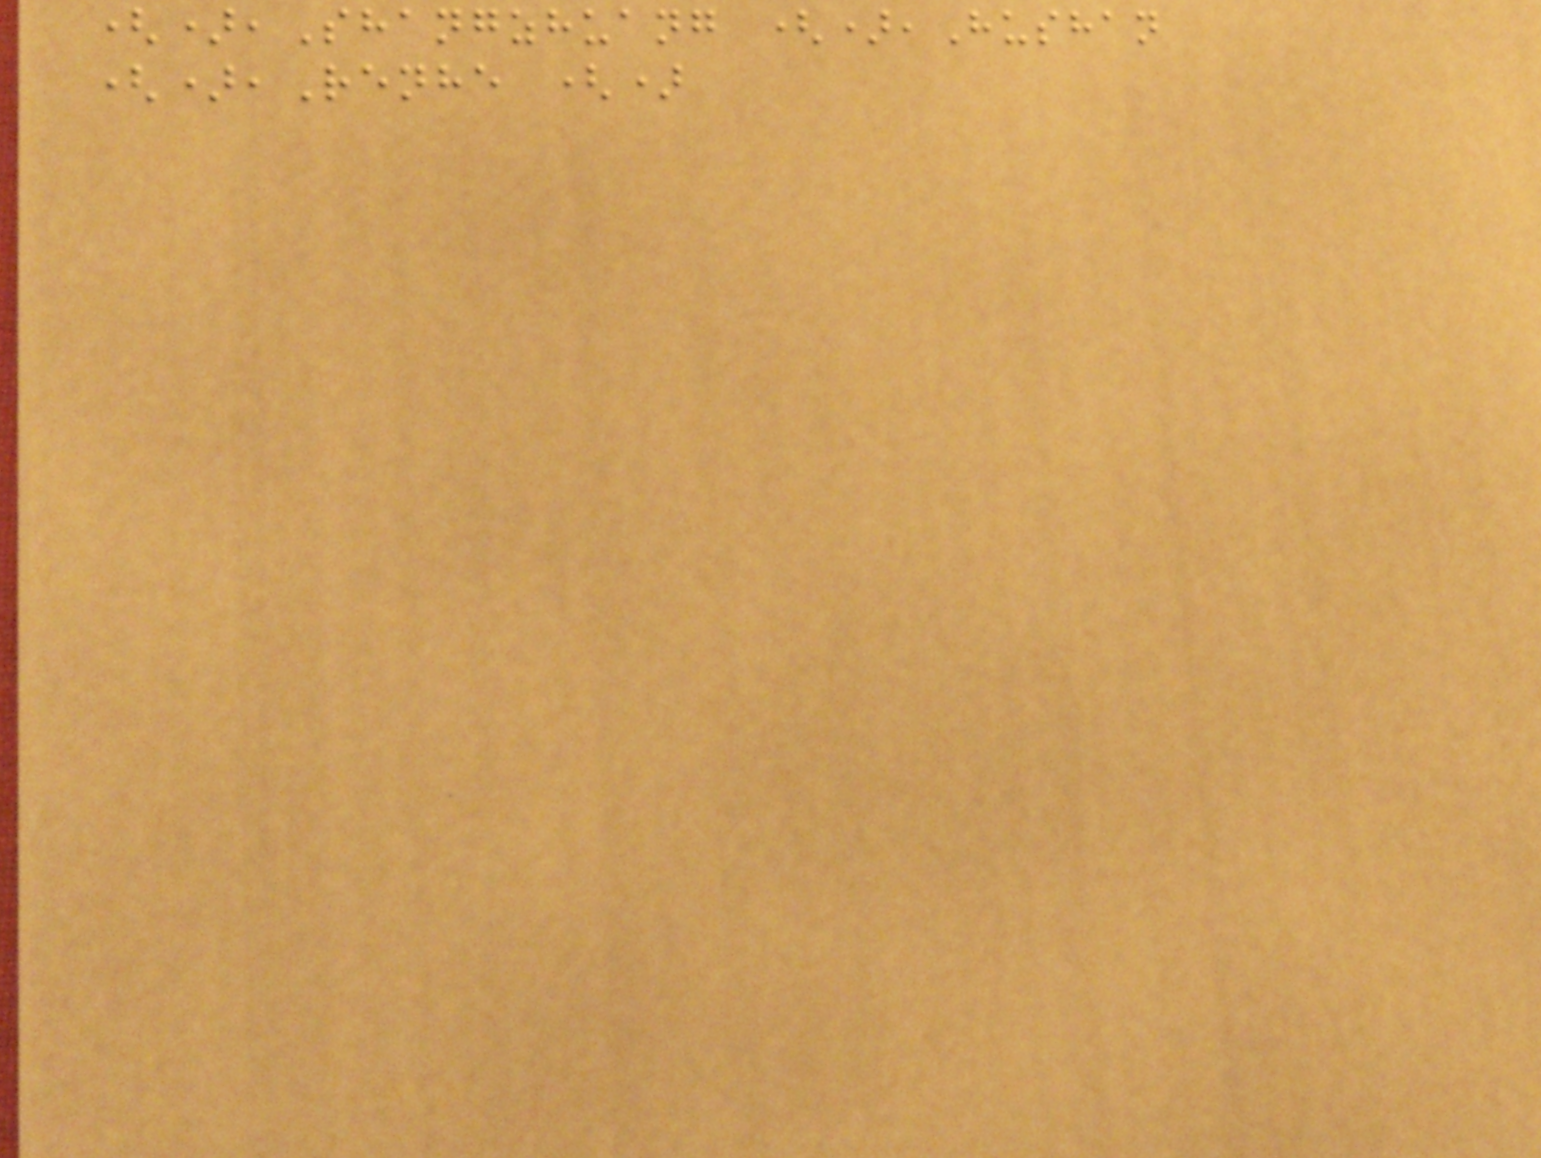(),Shangzhuang (),Hushan
(),Renhe ()
